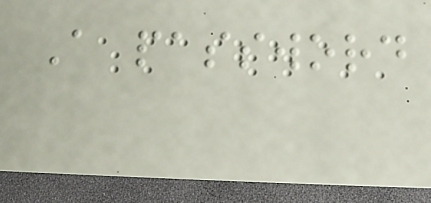A password
